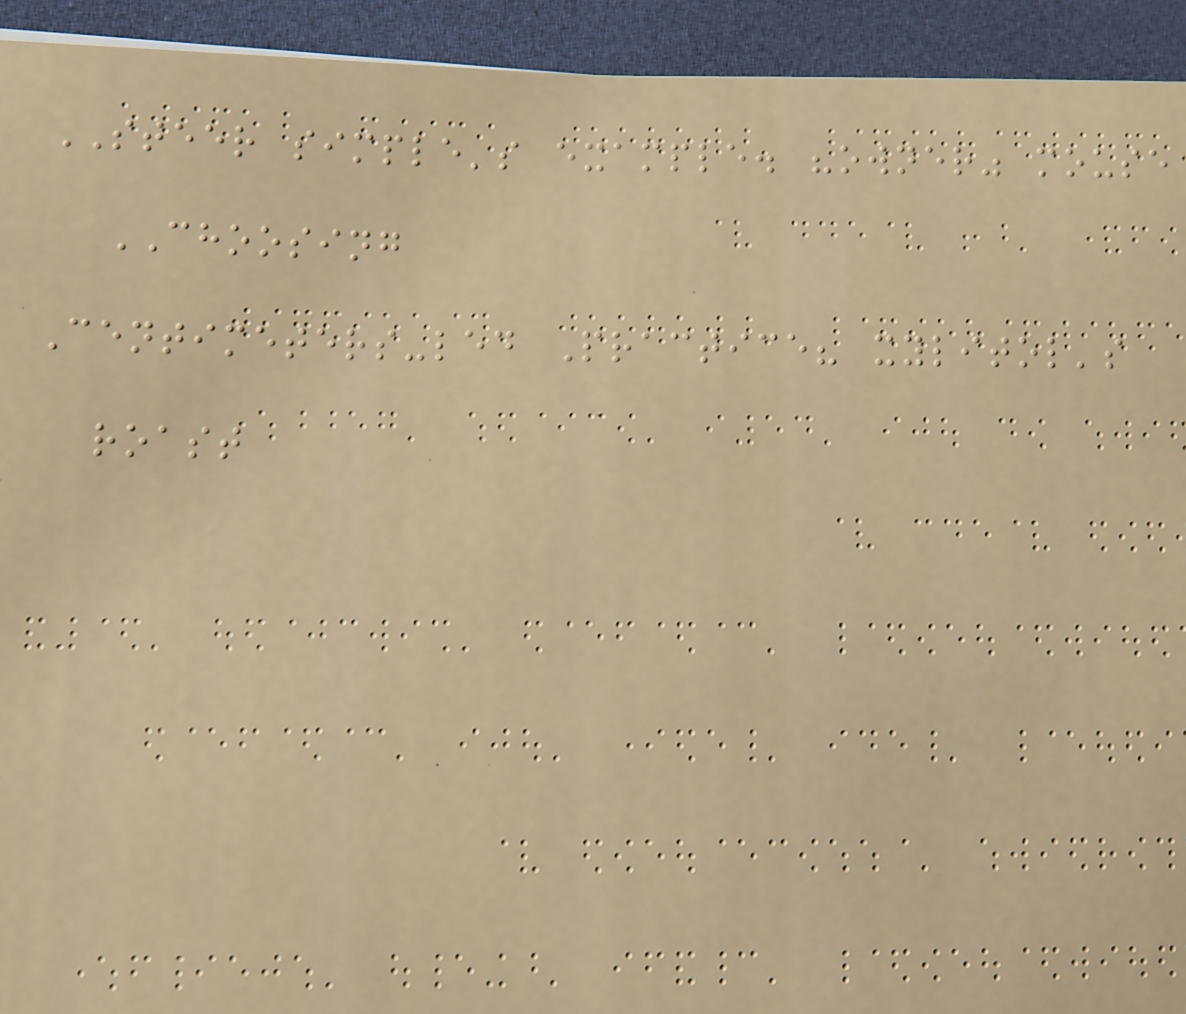STEER simple's example. "owner" mouse
CHOOSING
Centimeters-led Practice? xylitol's
roast
